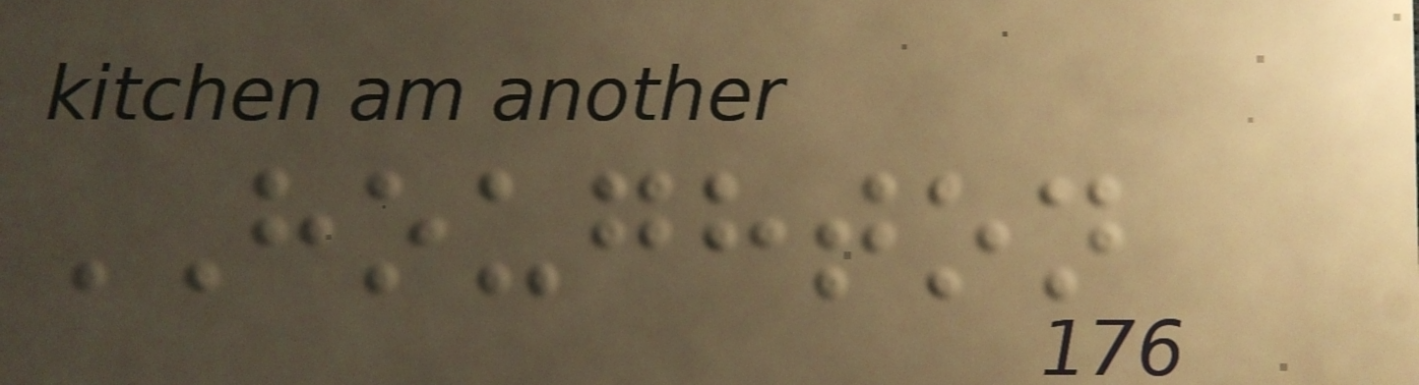HOUGHTON
